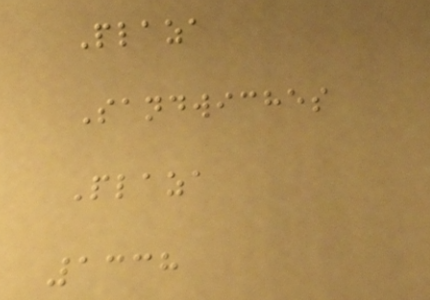Plaza
Sandwiches
Plaza
1338
